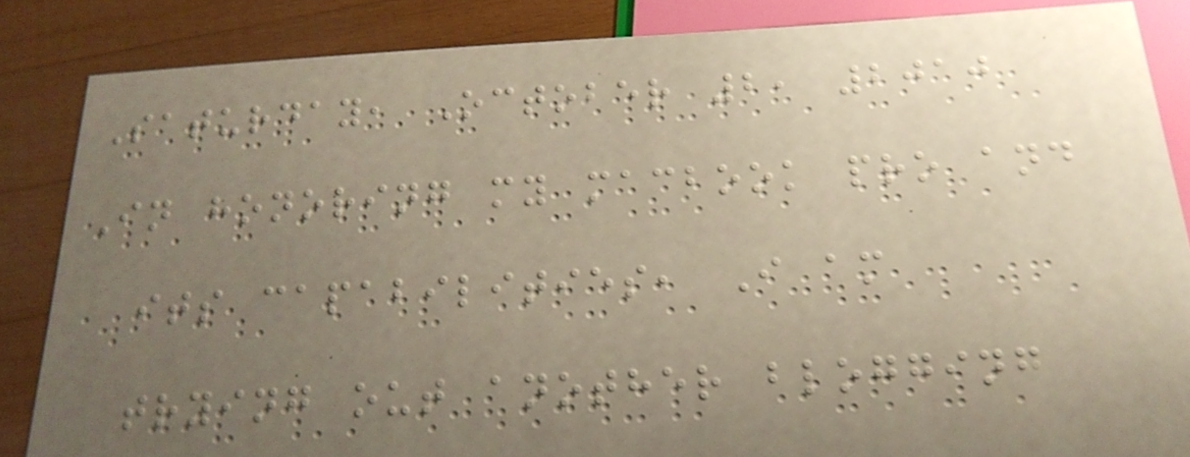Saturday, October 2, 2010
In honoring my macbook pro and
its capabilities, I am
trying out another blogging
